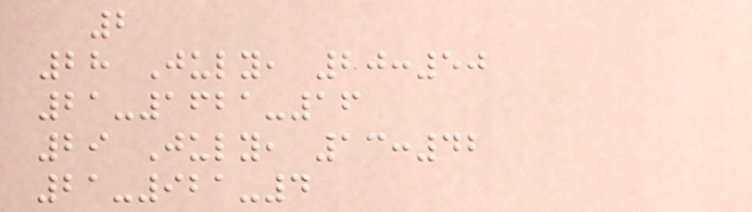2
28 July, 20:50
21-1621-16
29 July, 13:42
21-921-4
